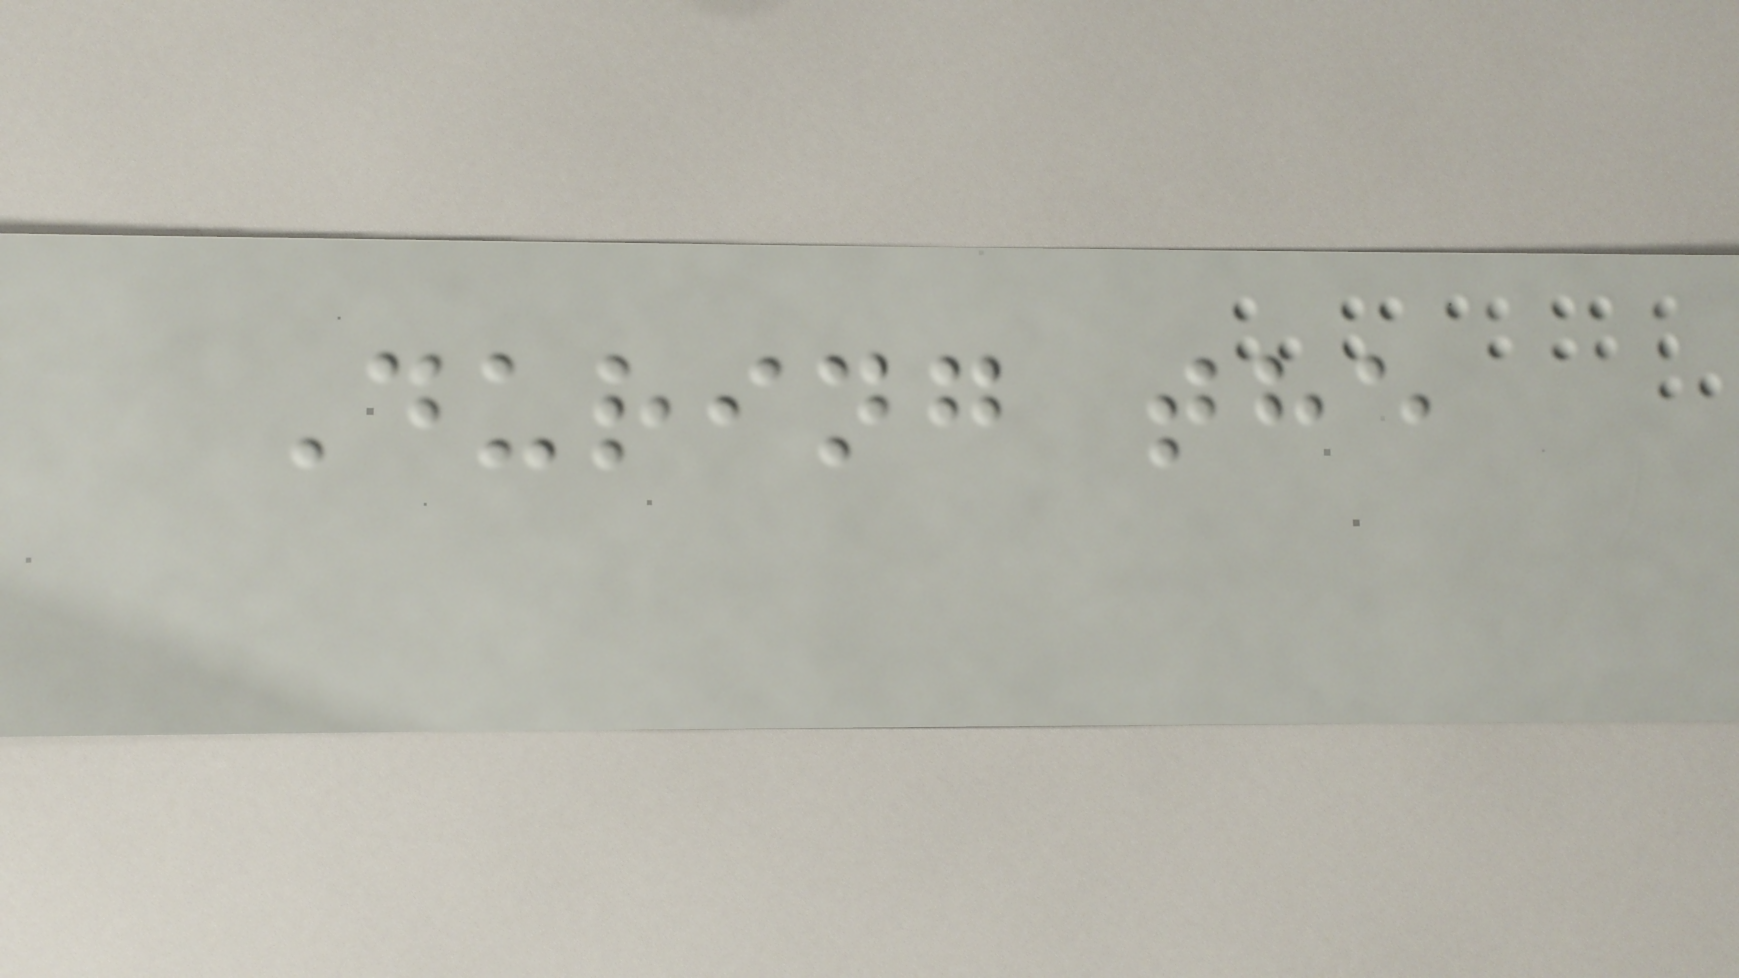During the
